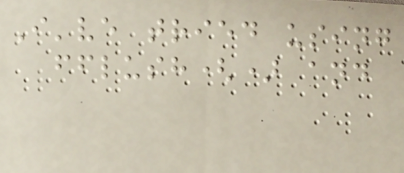I've tried using
fflush() and
